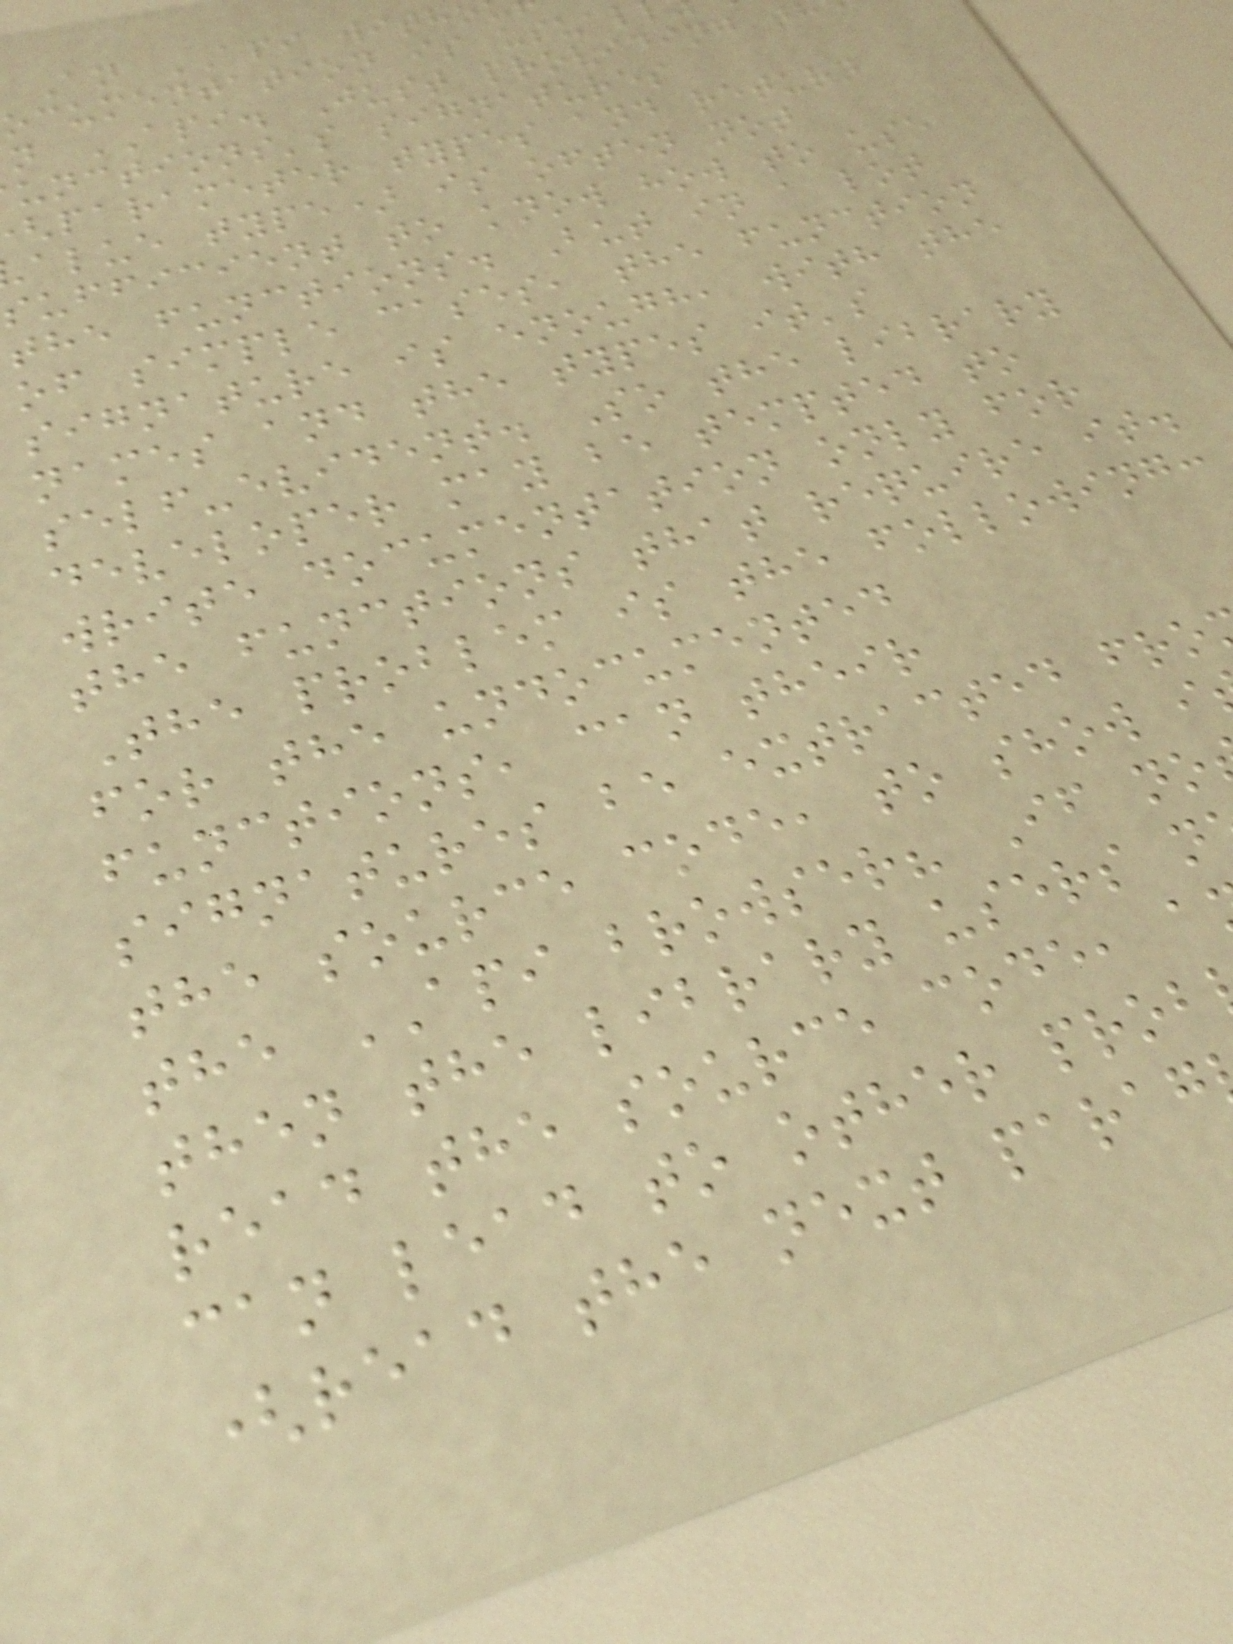An API witho
ocumentation is usual
n API. Just providing t
unctions's signatures
parameter types and return
alue type) is often not
sufficient to know how to use
the functions. But in a lot
of simple cases, the function
signature is enough, with the
names and the types it's
self-evident. So the library
developer may be tempted to
write documentation only for
the functions that require it.
The problem is the following:
for the undocumented
functions, can their
signatures be extracted fro
the source code, to show i
the API browser? If no
then the library users n
read the source code, a
can lead to other prob
(read the next parag
